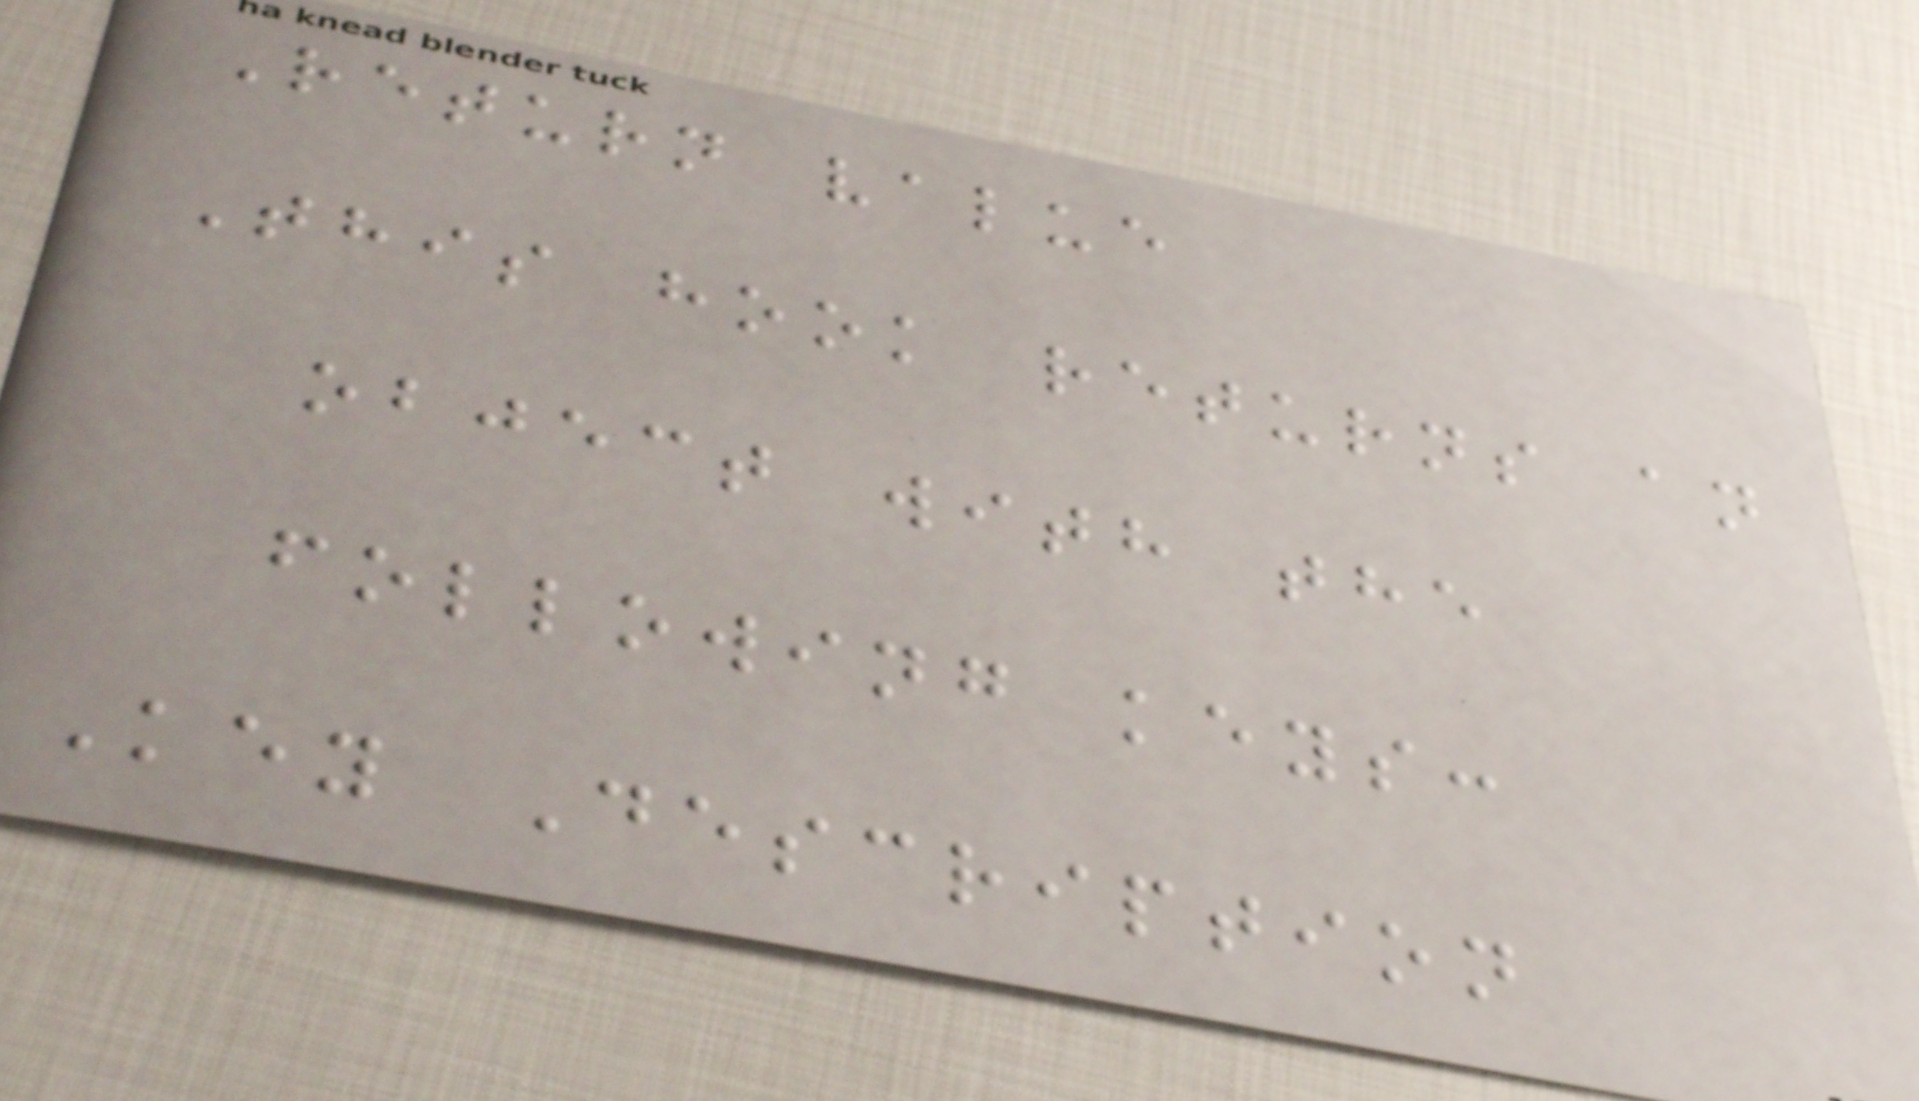Return value
This hook returns an
object with the
following keys:
Key Description
